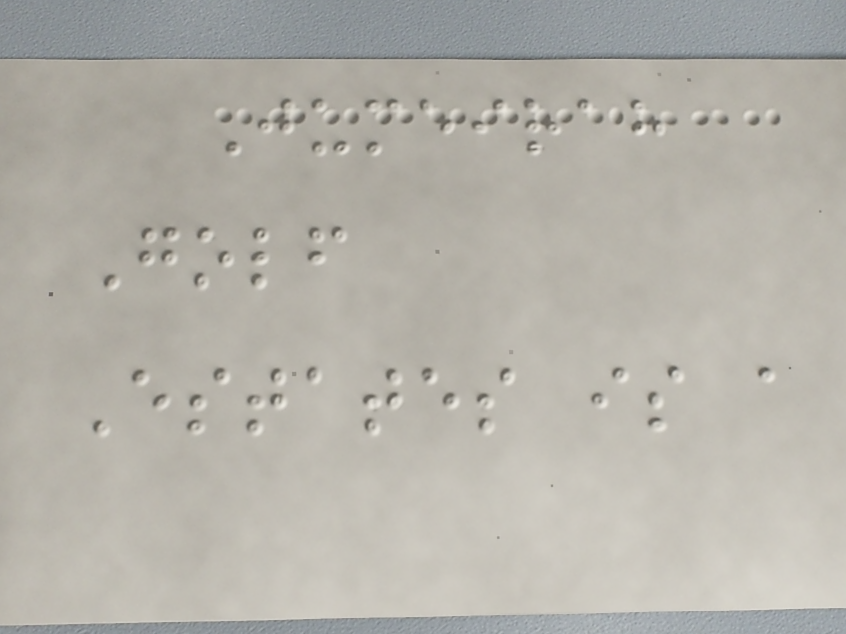Jumeirah
Golf
Estates is a
